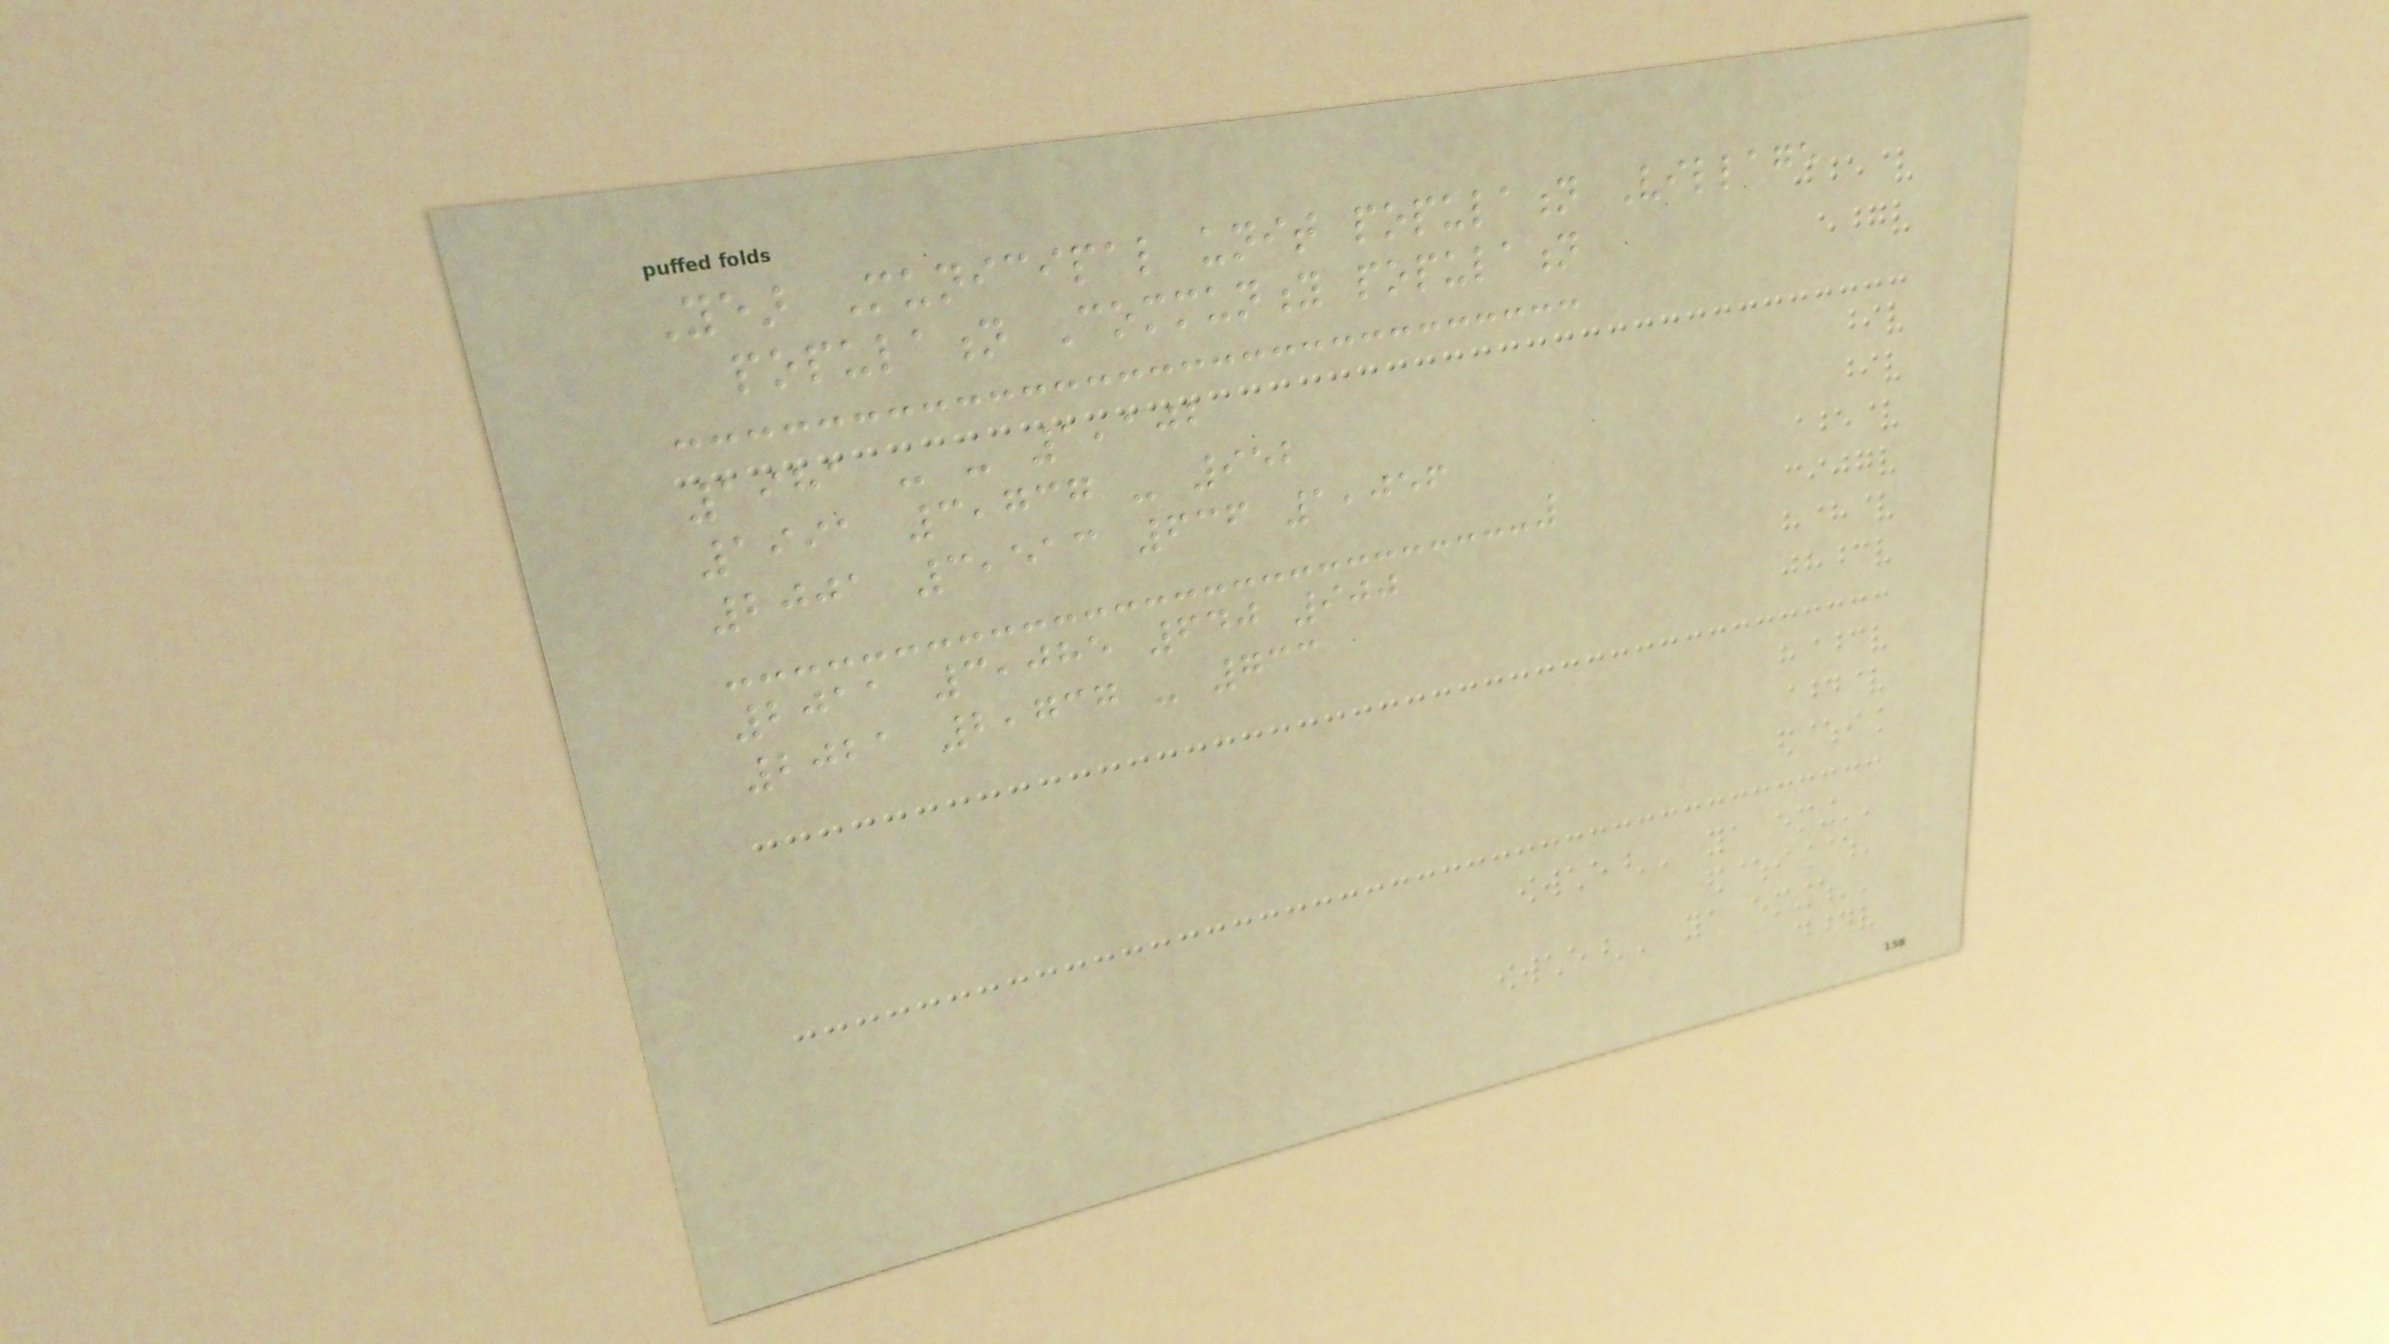Year Municipal unit population Village
population Community population
1981 - - 1,102
1991 3,737 - 952
2001 3,513 636 1,056
2011 3,085 640 900
2021 2,737 - 733
